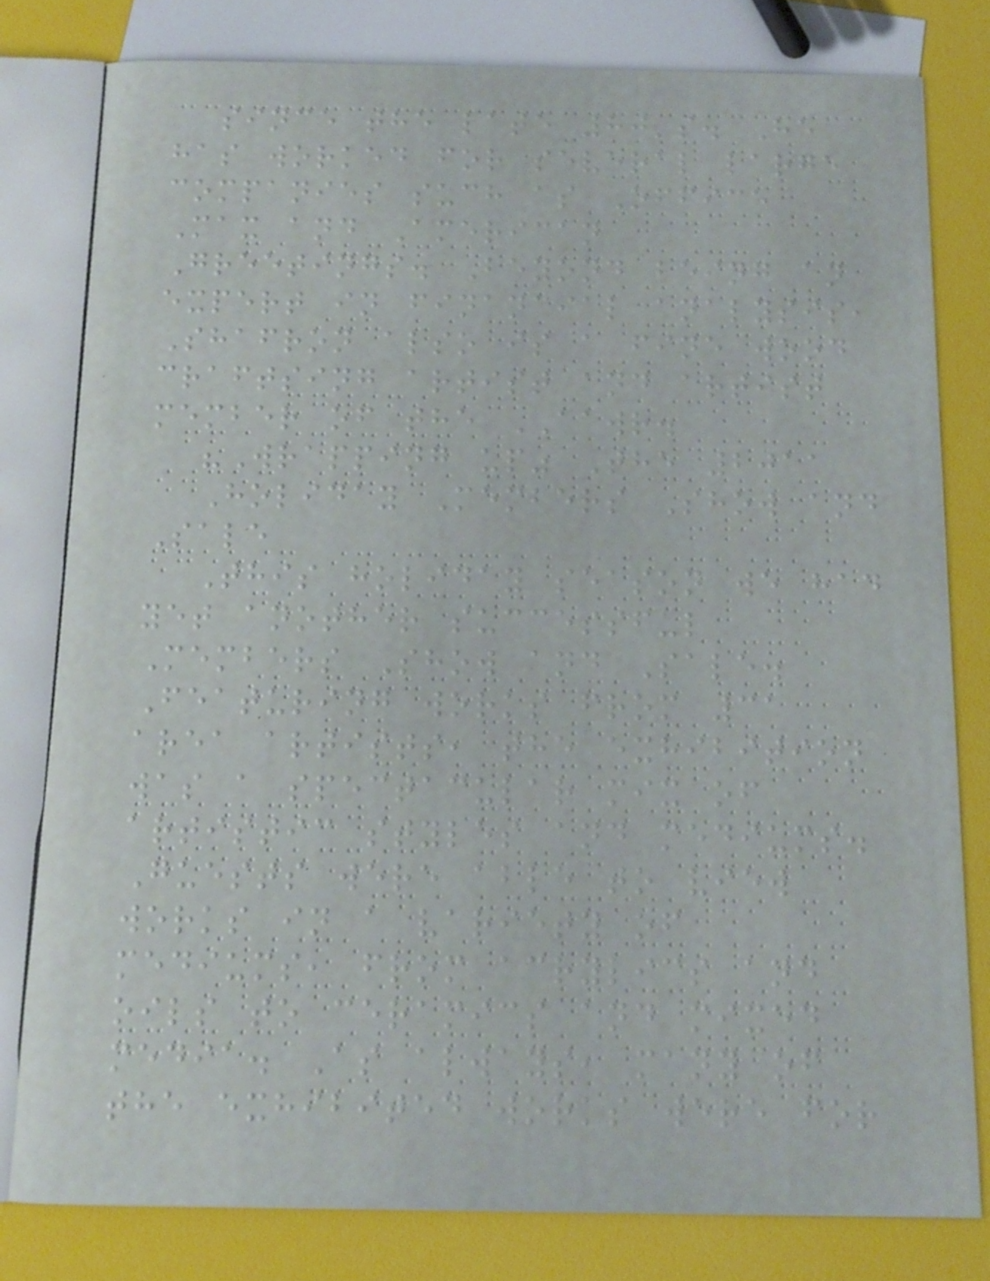since the late 80's. He
has worked for several large
companies such as Office
Max and American
Greetings. Beyond being an
expert in financial analysis,
Shafron also is a fine wood
craftsing artist and artist
member of the AAWR.
"Wrapping up" The 2011
Holiday Members Show and
Sale
This holiday season we had
yet another successful
Members Show and Sale.
Featuring works from 31
area artists, the exhibition
was a spectacular mix of
artistic styles and mediums.
Guests were able to view
works in a variety of
mediums, from acrylics and
oils to ceramics and mixed
media. As always, many of
the exhibited works were for
